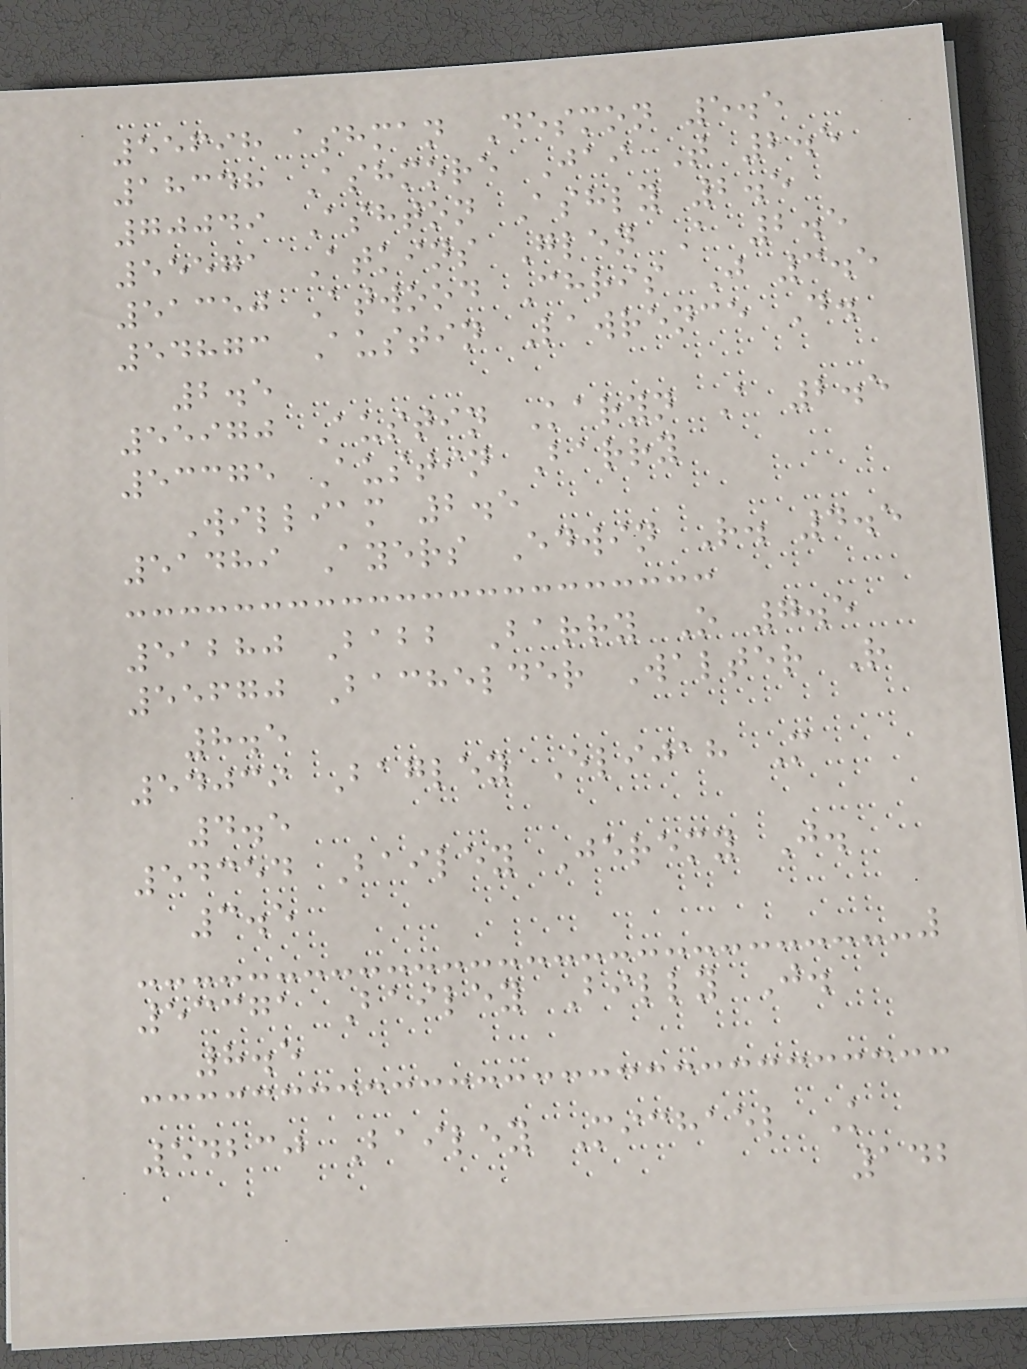55698 ashman Desmon 5.5
18348 Ashmore Jai T 2.5
70049 Ashton Ashly 2.5
55571 Atkins Glen A 2.5
51350 Atwood Chris J 3.5
54873 Austin Lawrence D.
2.5
55970 Austin Karyn A 2.5
53375 Austin Barry
William 2.5
51489 Ayers Edwin R. 4.5
51280 Babb Barry O 7.5
55670 Bachelder Walter R
8.5
54039 Bagley Elijah M
4.5
54354 Bailey Jeremy J.
3.5
53371 Bailey Billy J.
8.5
54230 Bailey Michael K
142
